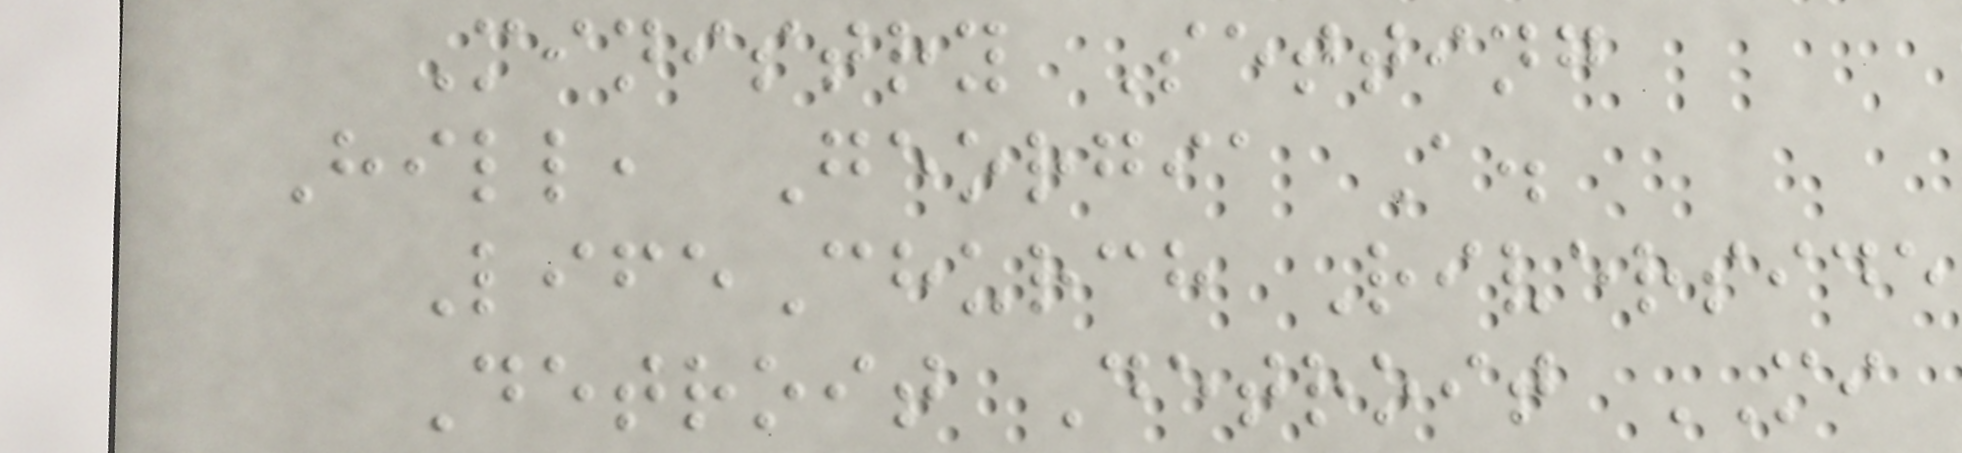Ministry Setting
Hill, Georgia A.
LifeChurch Riverside
Detroit Detroit MI
